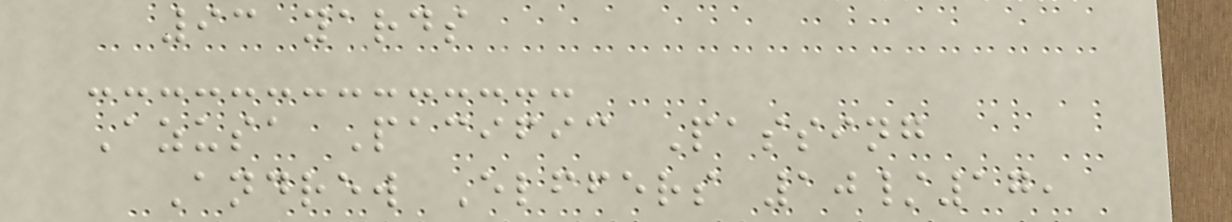93 yards
Azusa Pacific Passing
Andrew Elffers 10/17,
